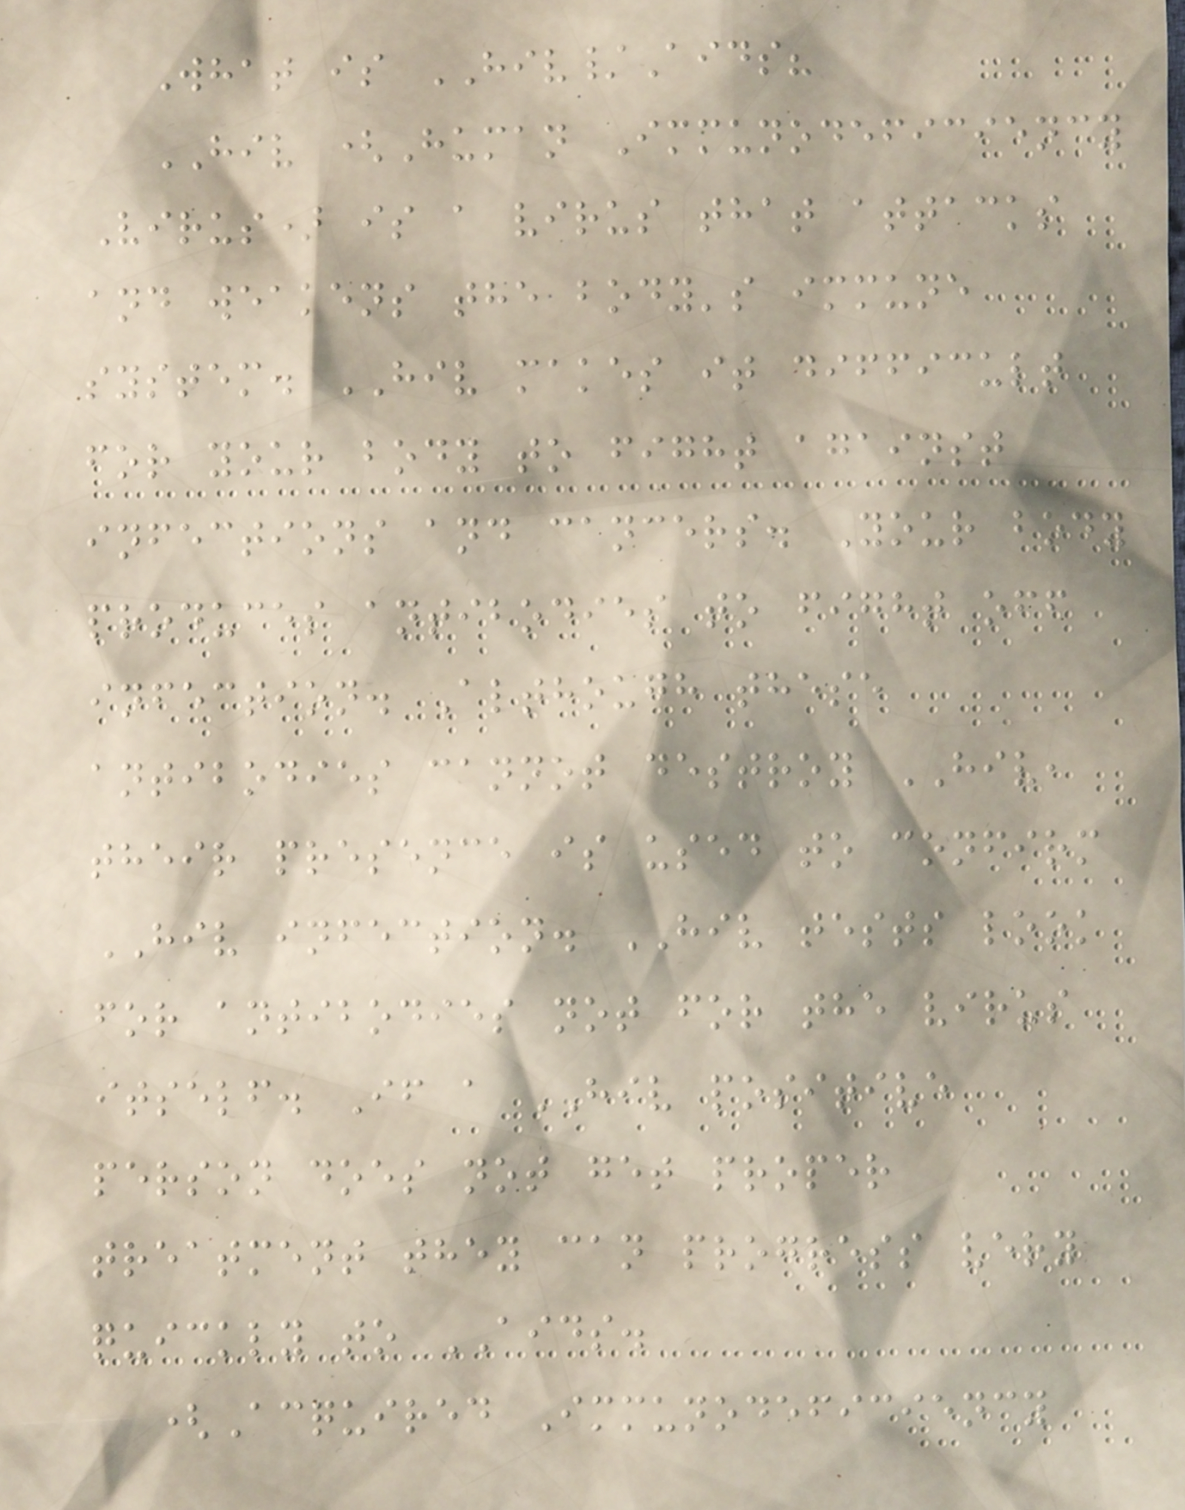What is HIV/Aids?
HIV (Human Immunodeficiency
Virus) is a virus that attacks
and weakens the body's immune
system. HIV makes it difficult
for your body to fight against
infections and cancers. Your body
produces antibodies to fight off
infection. Although these
antibodies cannot destroy HIV,
their presence is used to confirm
HIV infection. HIV tests look
for antibodies not for the virus
itself. If a HIV positive
person does not get proper
treatment they can progress very
quickly to AIDS.
(Acquired Immunodeficiency
